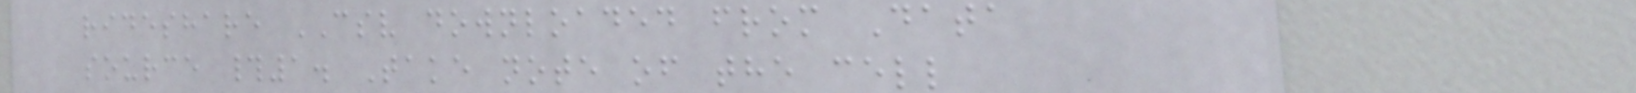rideshare CSV downloaded from Data
source #1. Take note of the cell
